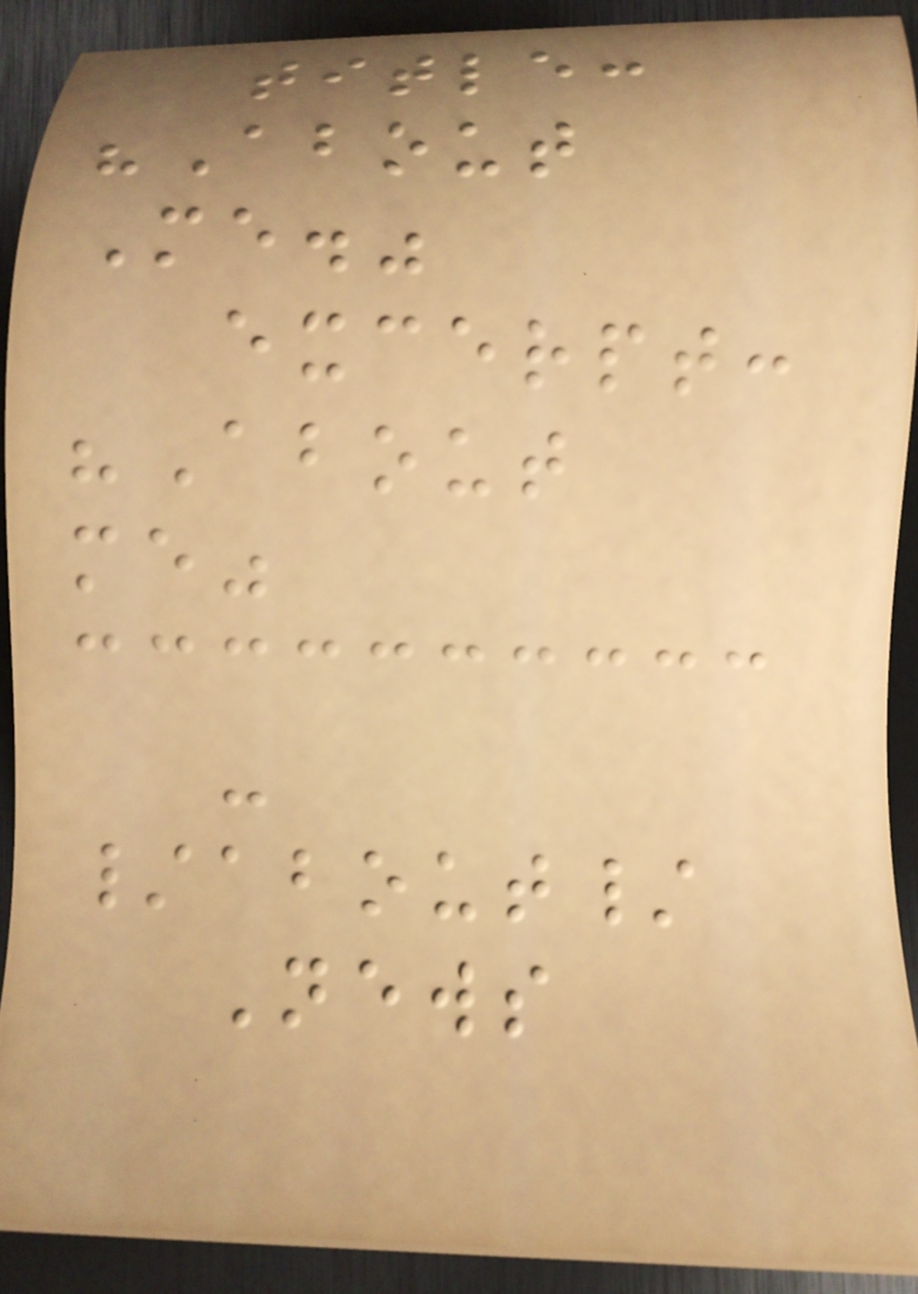title:
"About
Me."
excerpt:
"About
me"
-
/about/
News
